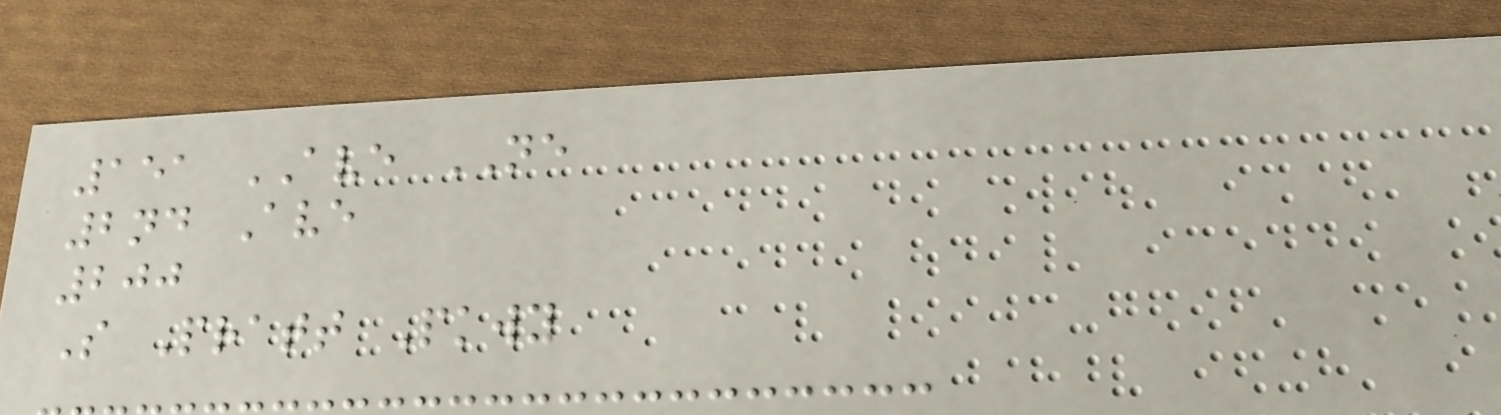151 AVE NE
2nd Ave
200
S Pratt Pkwy
